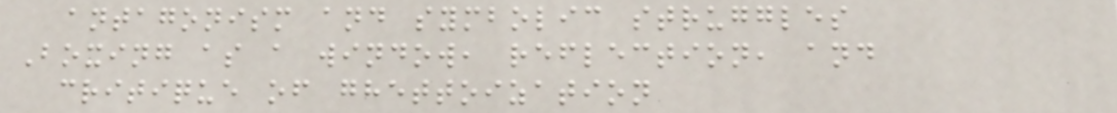antagonism and symbolic struggles
Boxing as a window, reflection, and
critique of ghettoization
